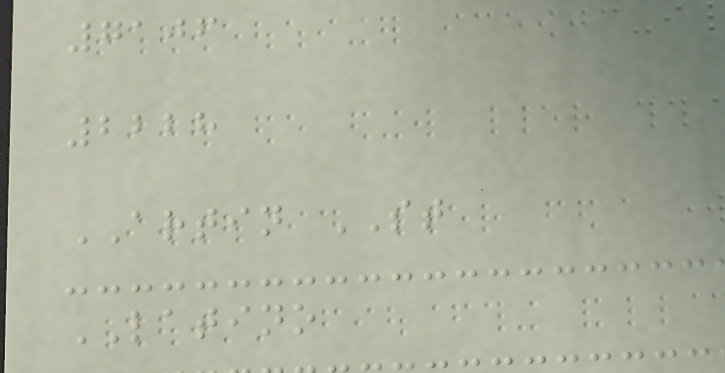7106
2228
ARTIN ST
LATINO
